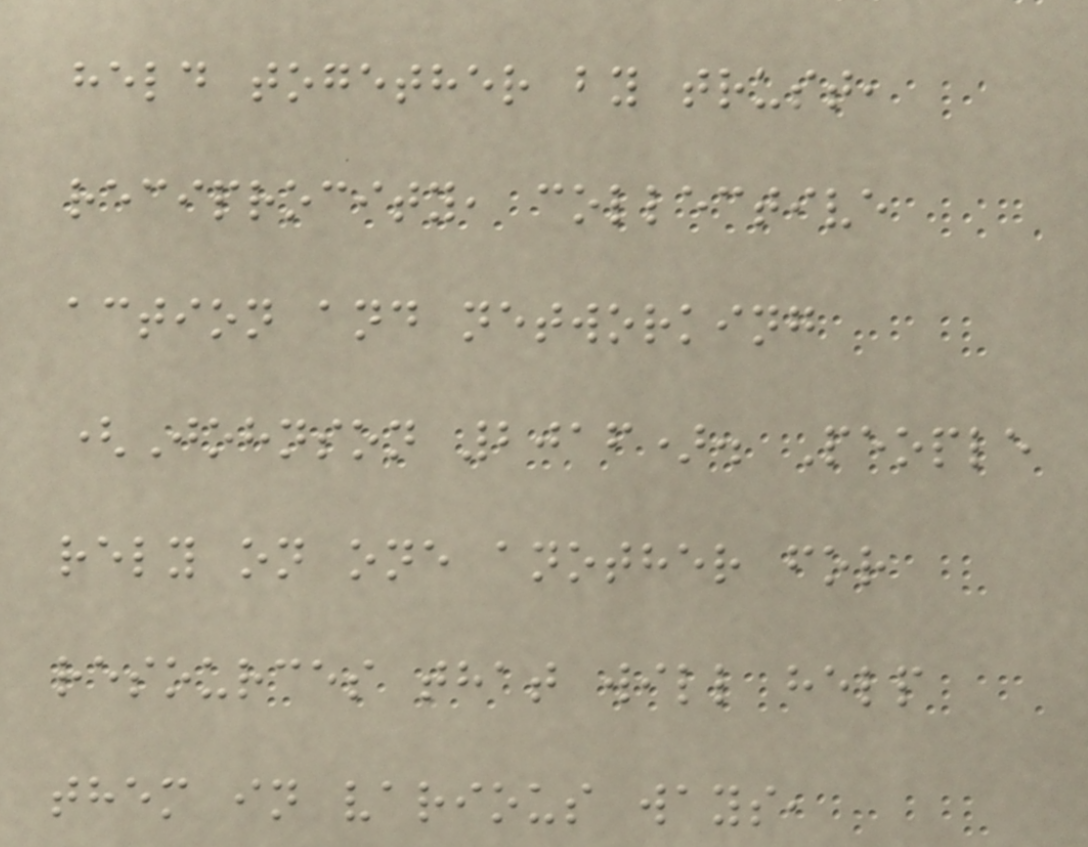held together by trust,
reciprocity, collective
action and networking
(Johnson 2016). People
rely on one another for
resources that will help
them in various ways,
